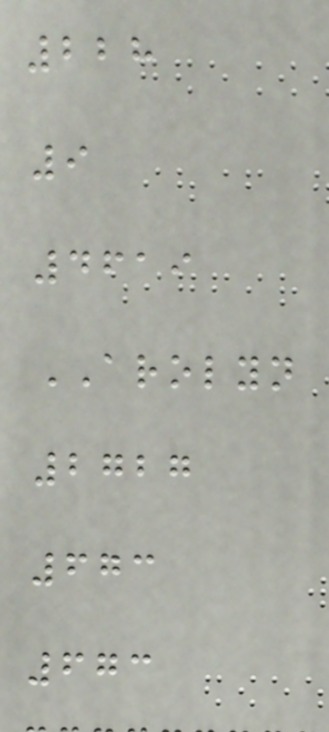228
9
4619
AROLYN
2727
673
673
